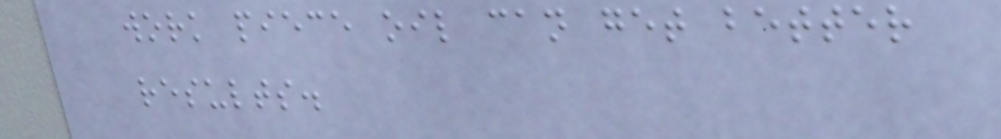work piece oil can get better
results.
